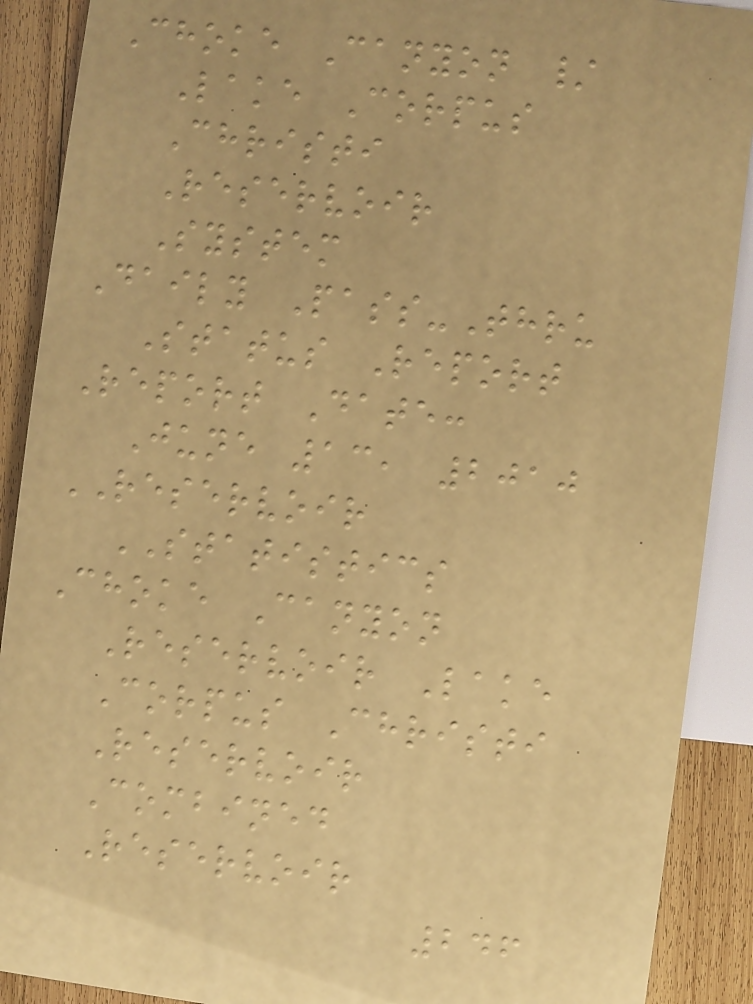Choke Canyon /
Lake Corpus
Christi
Reservoir
System
Daily Pass-Thru
Status Report
Report Date:
June 13, 2010
RESERVOIR
STATISTICS
Choke Canyon
Reservoir Lake
Corpus Christi
Reservoir
Combined
Reservoir
246
